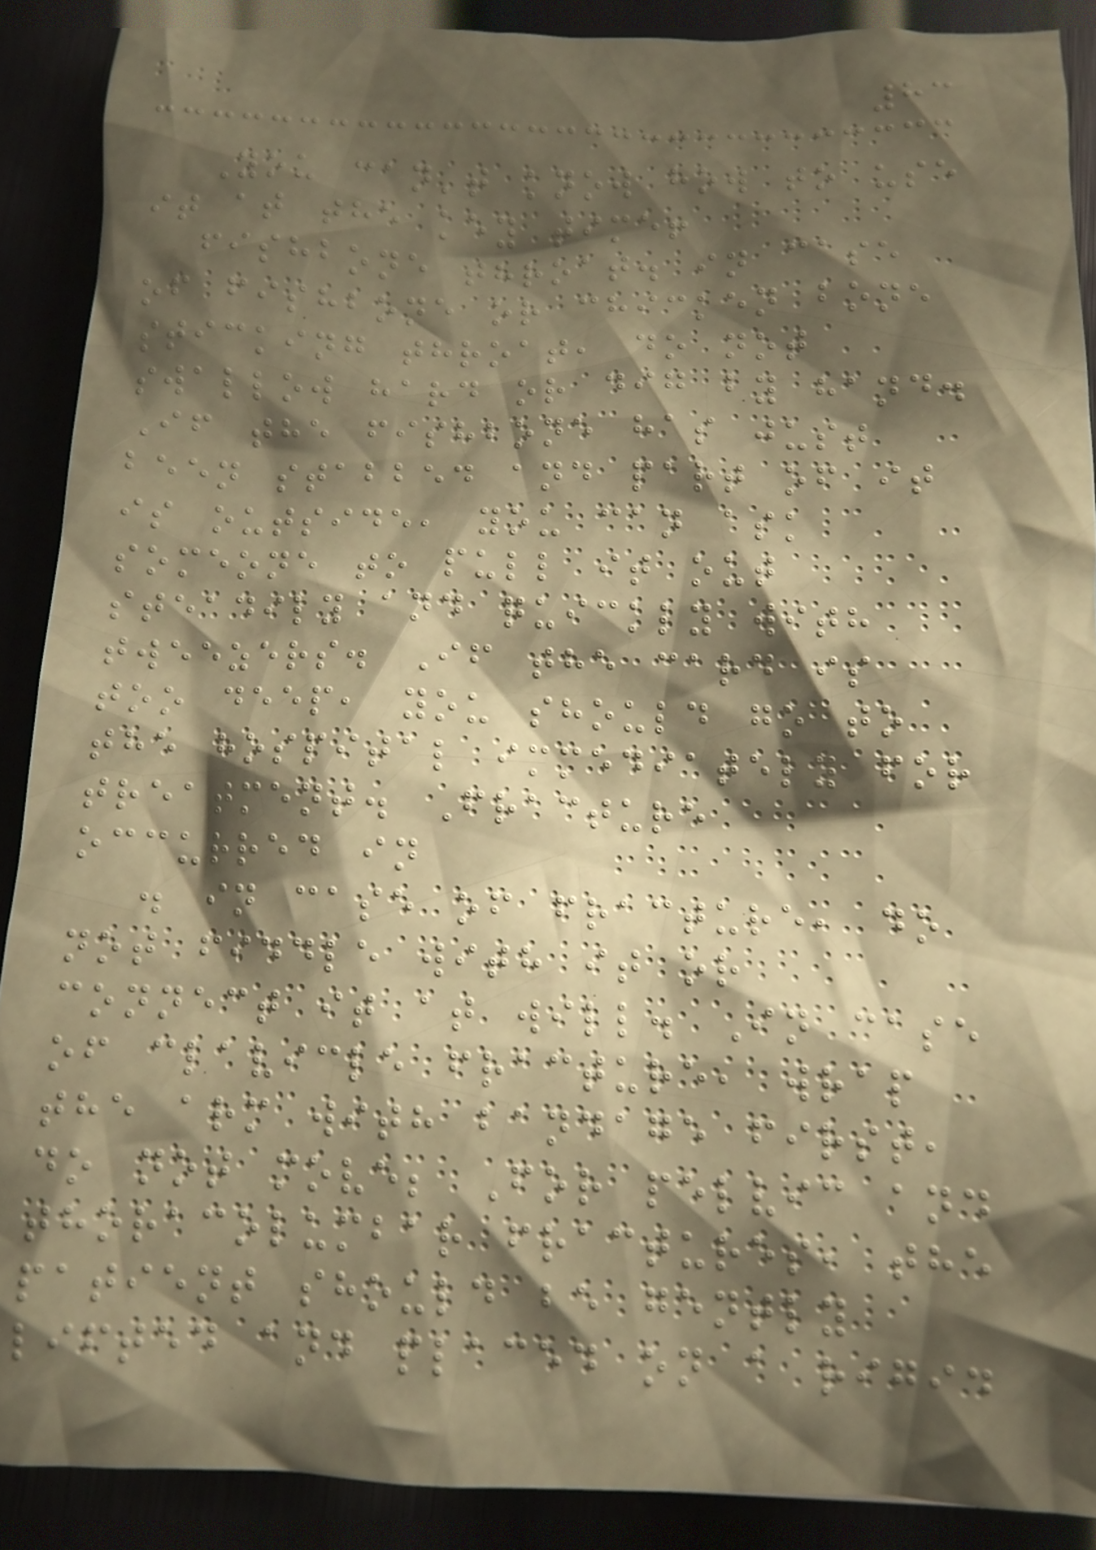83
You can't know how to use
it at the key time!
fishbone throat. in case
of fishbone or chicken bone
sticking throat, do not
swallow hard or dig by hand.
If the fishbone has just
been stabbed and part of it
is outside, you can ask
someone to pull it out
steadily and quickly with
tweezers. If the card is
too deep, you should go to
the hospital immediately for
treatment. Fracture
occurred in
. in case of fracture, do
not fiddle with it or
connect it at will. In case
of clavicle fracture, wrap
the arm with bandage first,
do not move; For pelvic and
thoracolumbar fractures, the
patient should be gently
lifted and placed on a rigid
